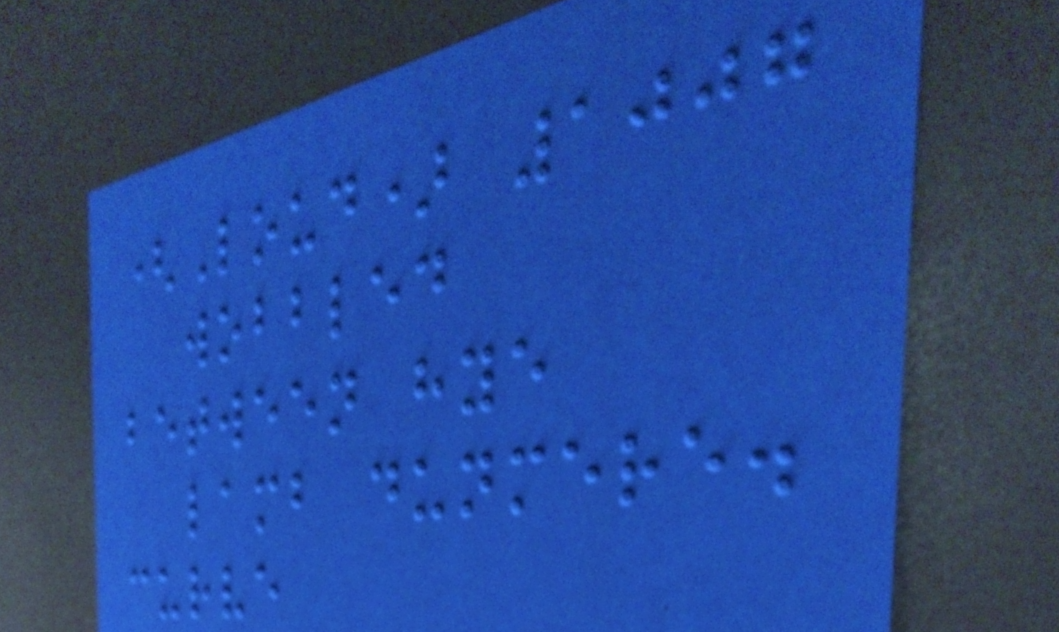(Loud) 1007
wobbled
between hye
lamb dunmere.
curve
